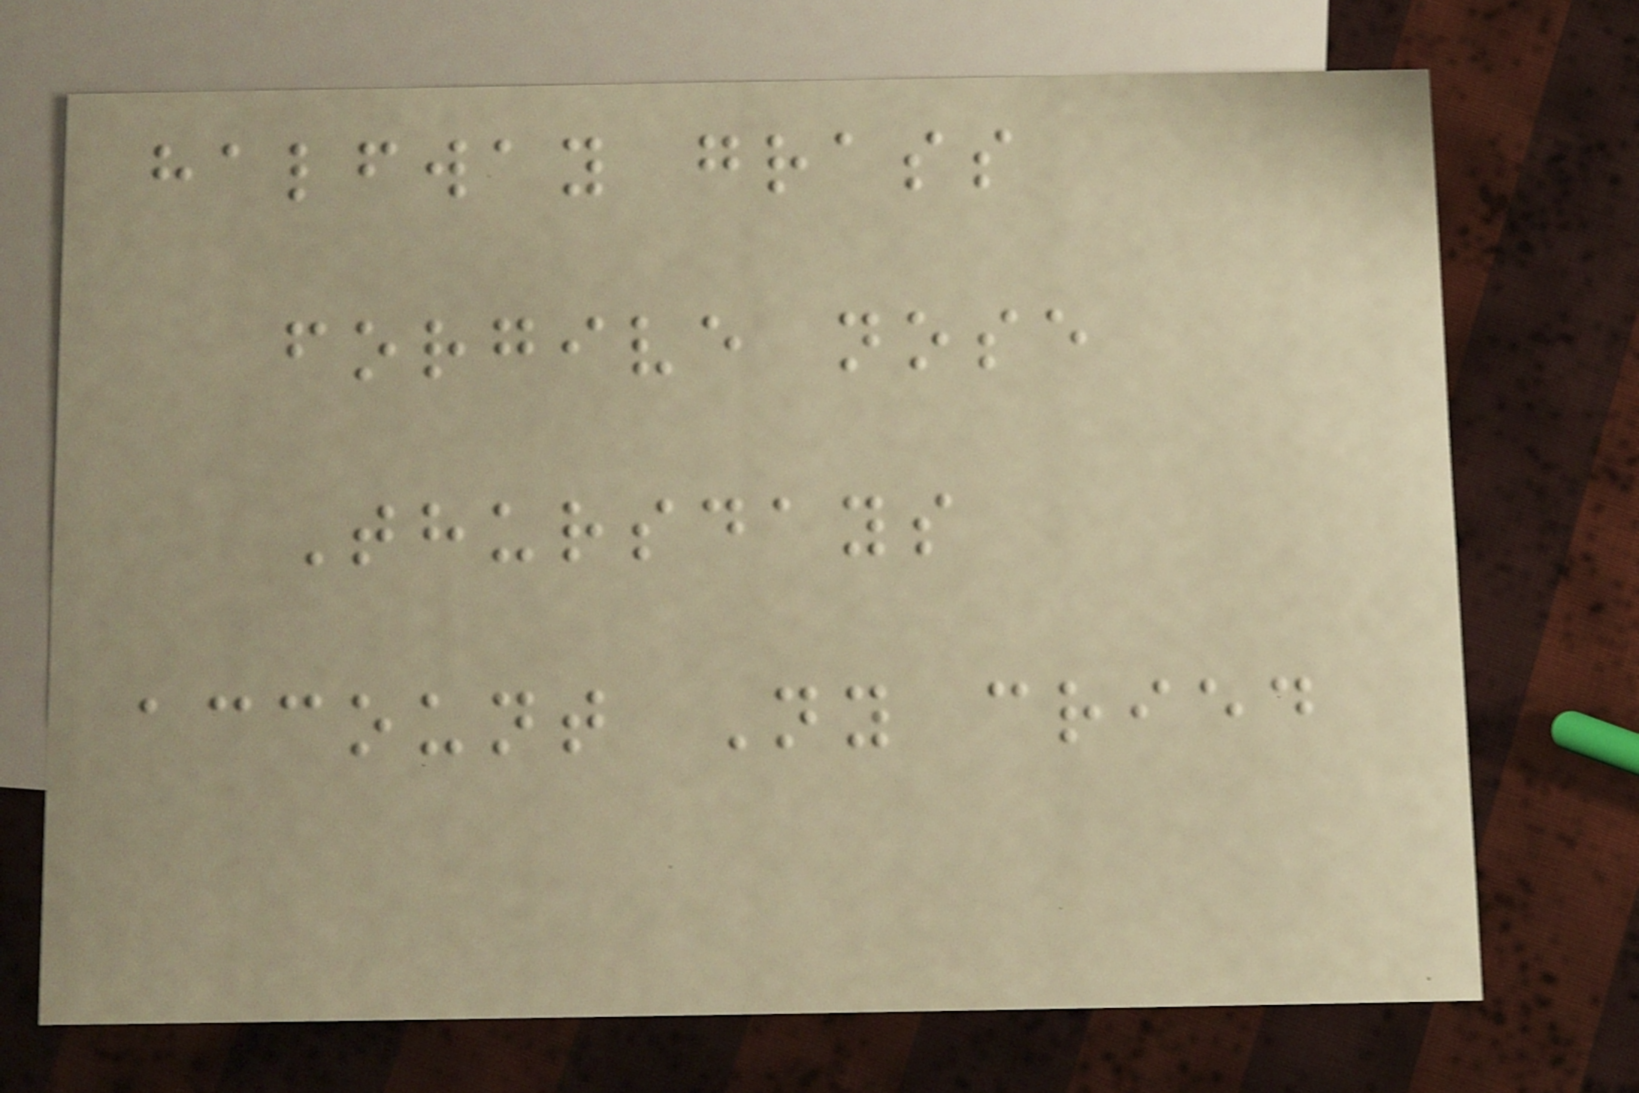halfway grass
forgive nose
Thursdays
account Ny cried
